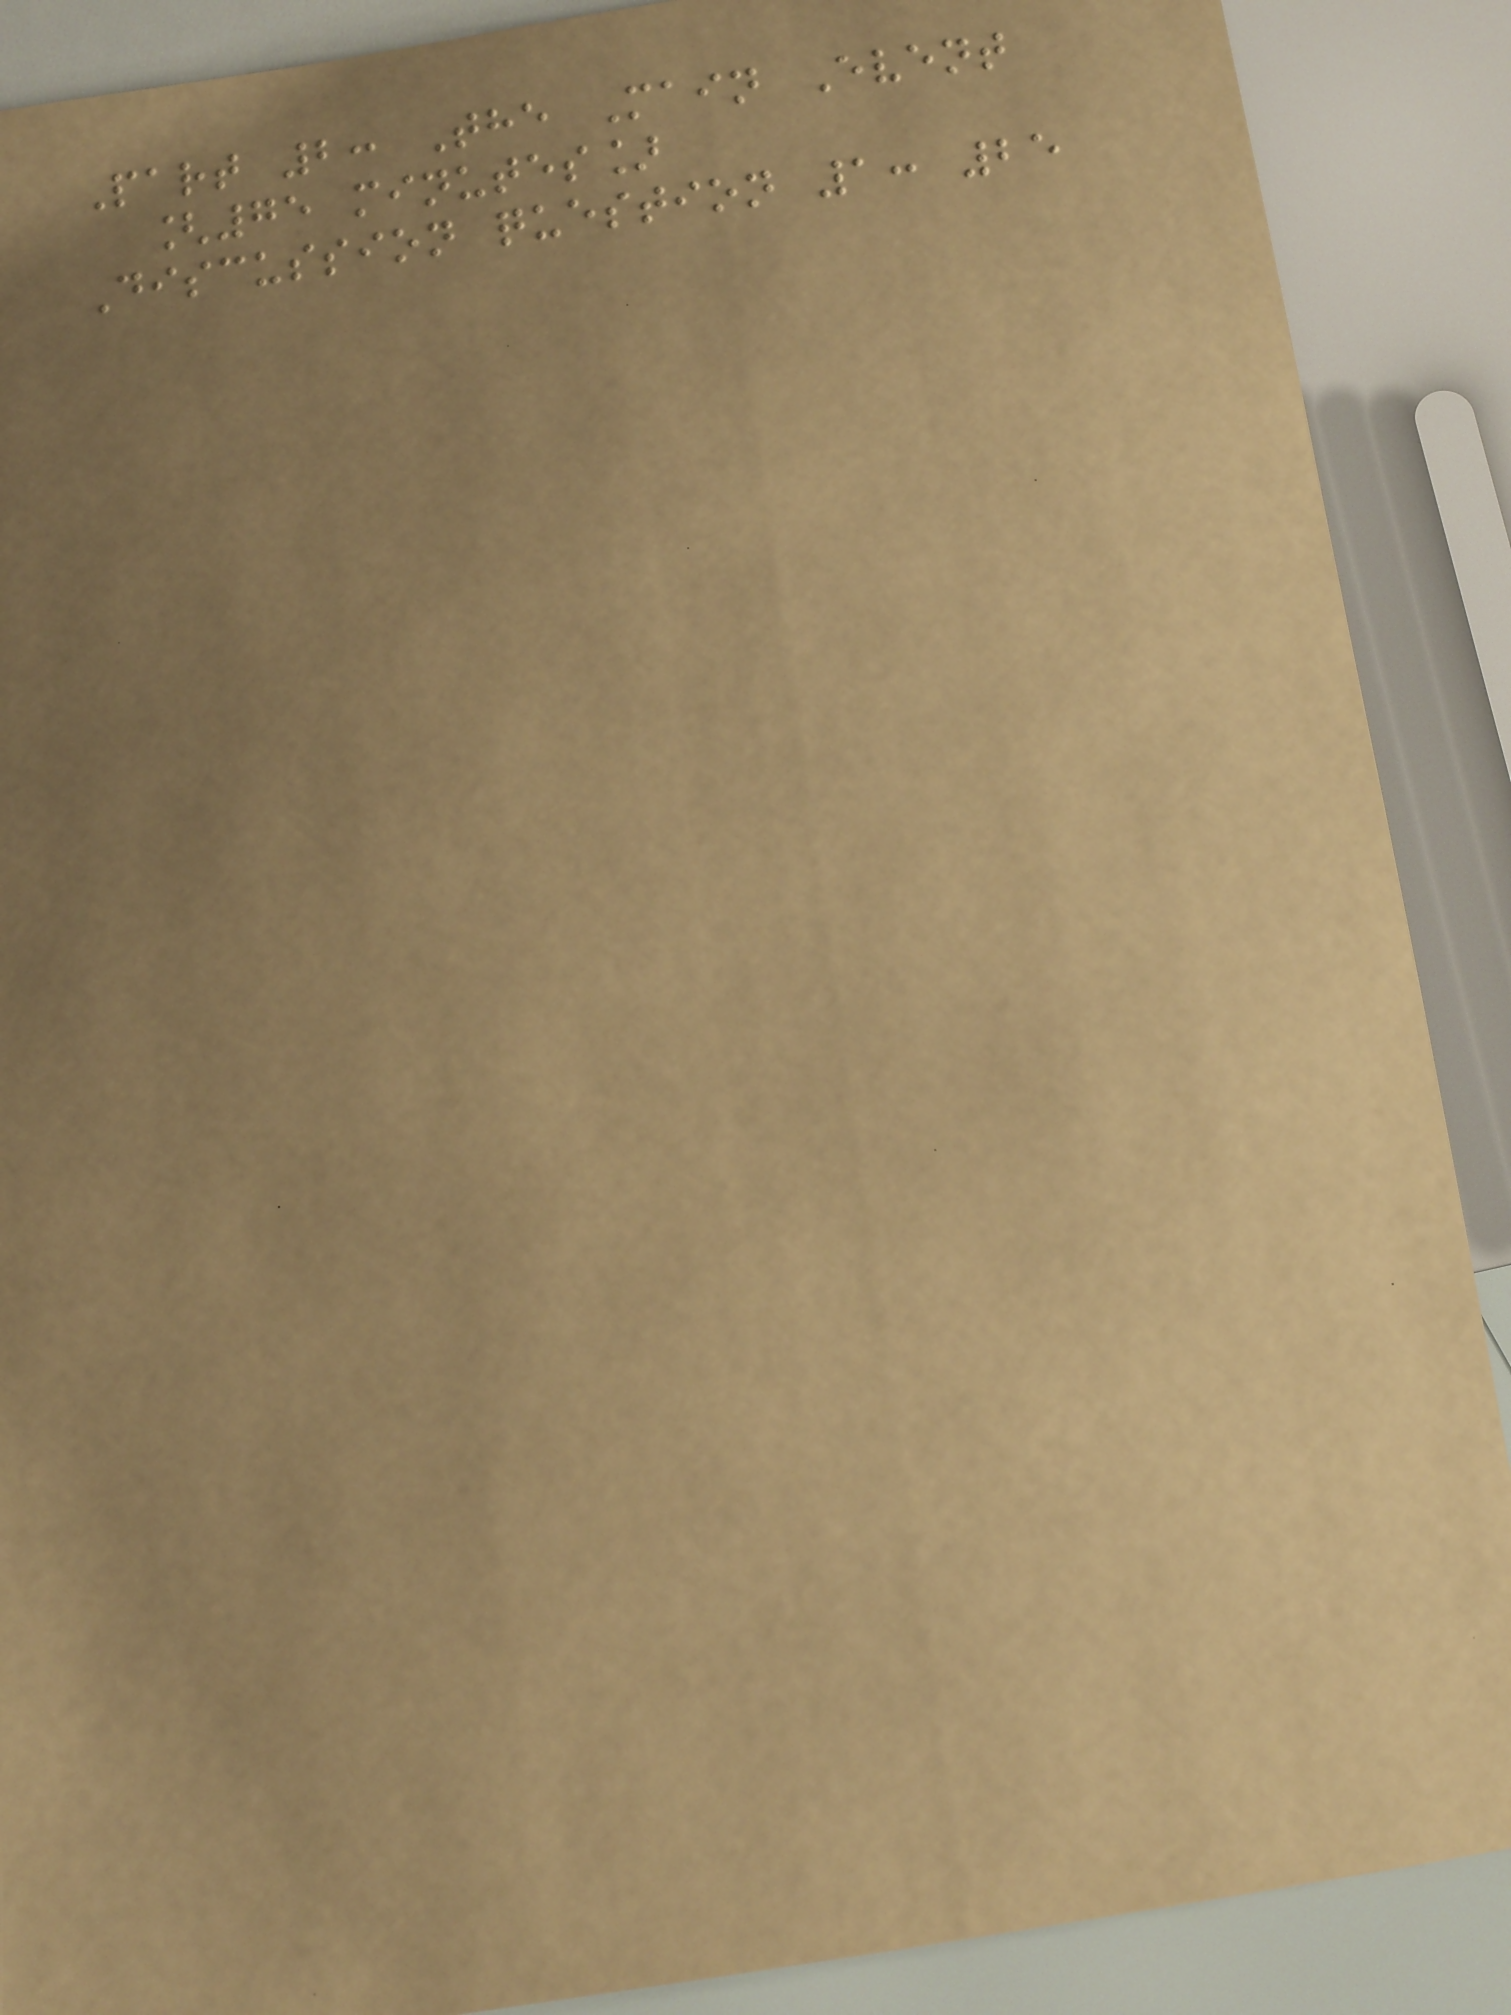Part 2: The Main Event
[75 minutes]
Discussion question 1: 25
